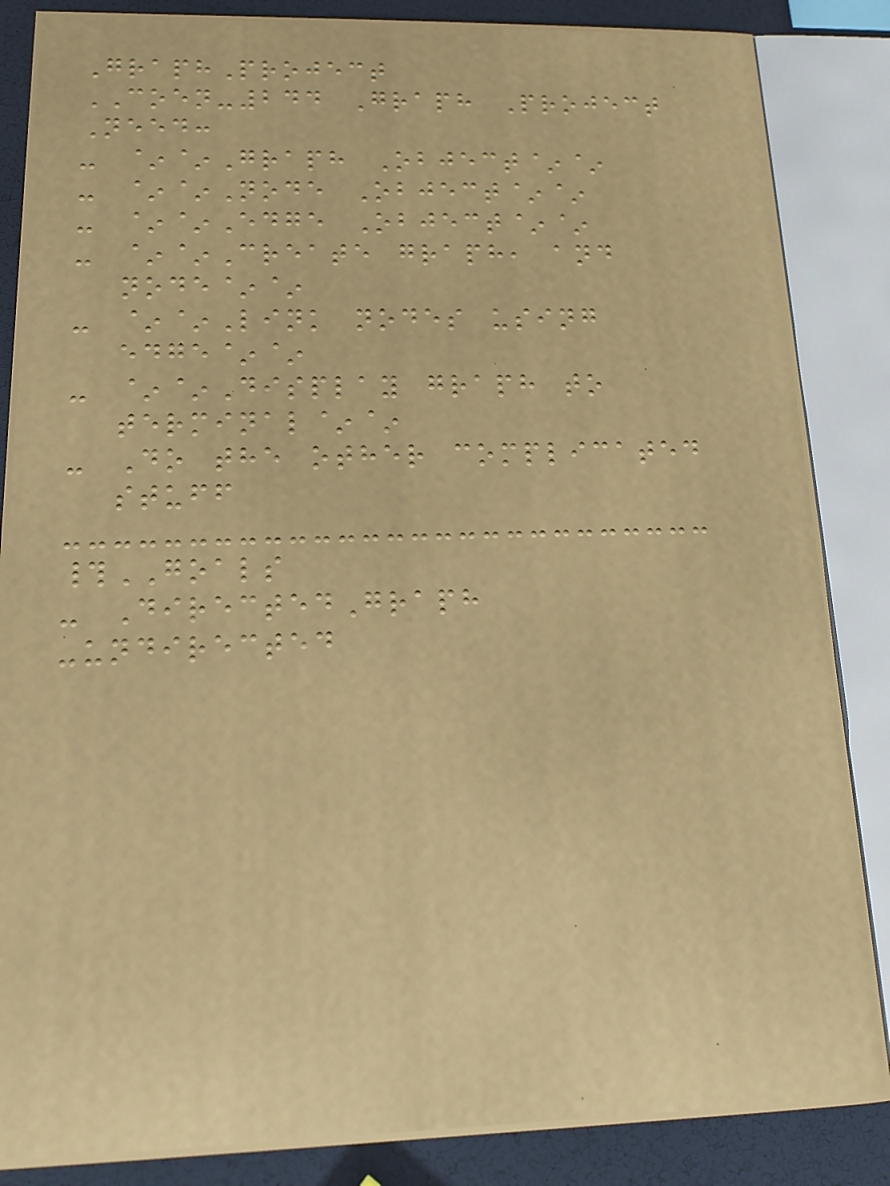GraphProject
COEN-244 Graph Project
Need:
- ~~Graph Object~~
- ~~Node Object~~
- ~~Edge Object~~
- ~~Create graph, and
node~~
- ~~Link nodes using
edge~~
- ~~Display graph to
terminal~~
- Do the other complicated
stuff
#GOALS
- DirectedGraph
-undirected
